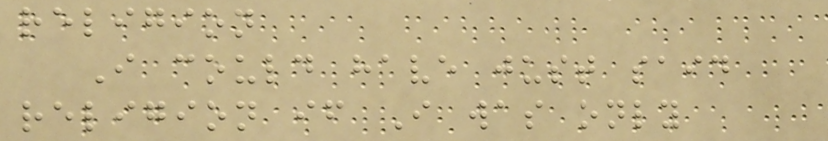religion
I could have just said
religion if I was only
